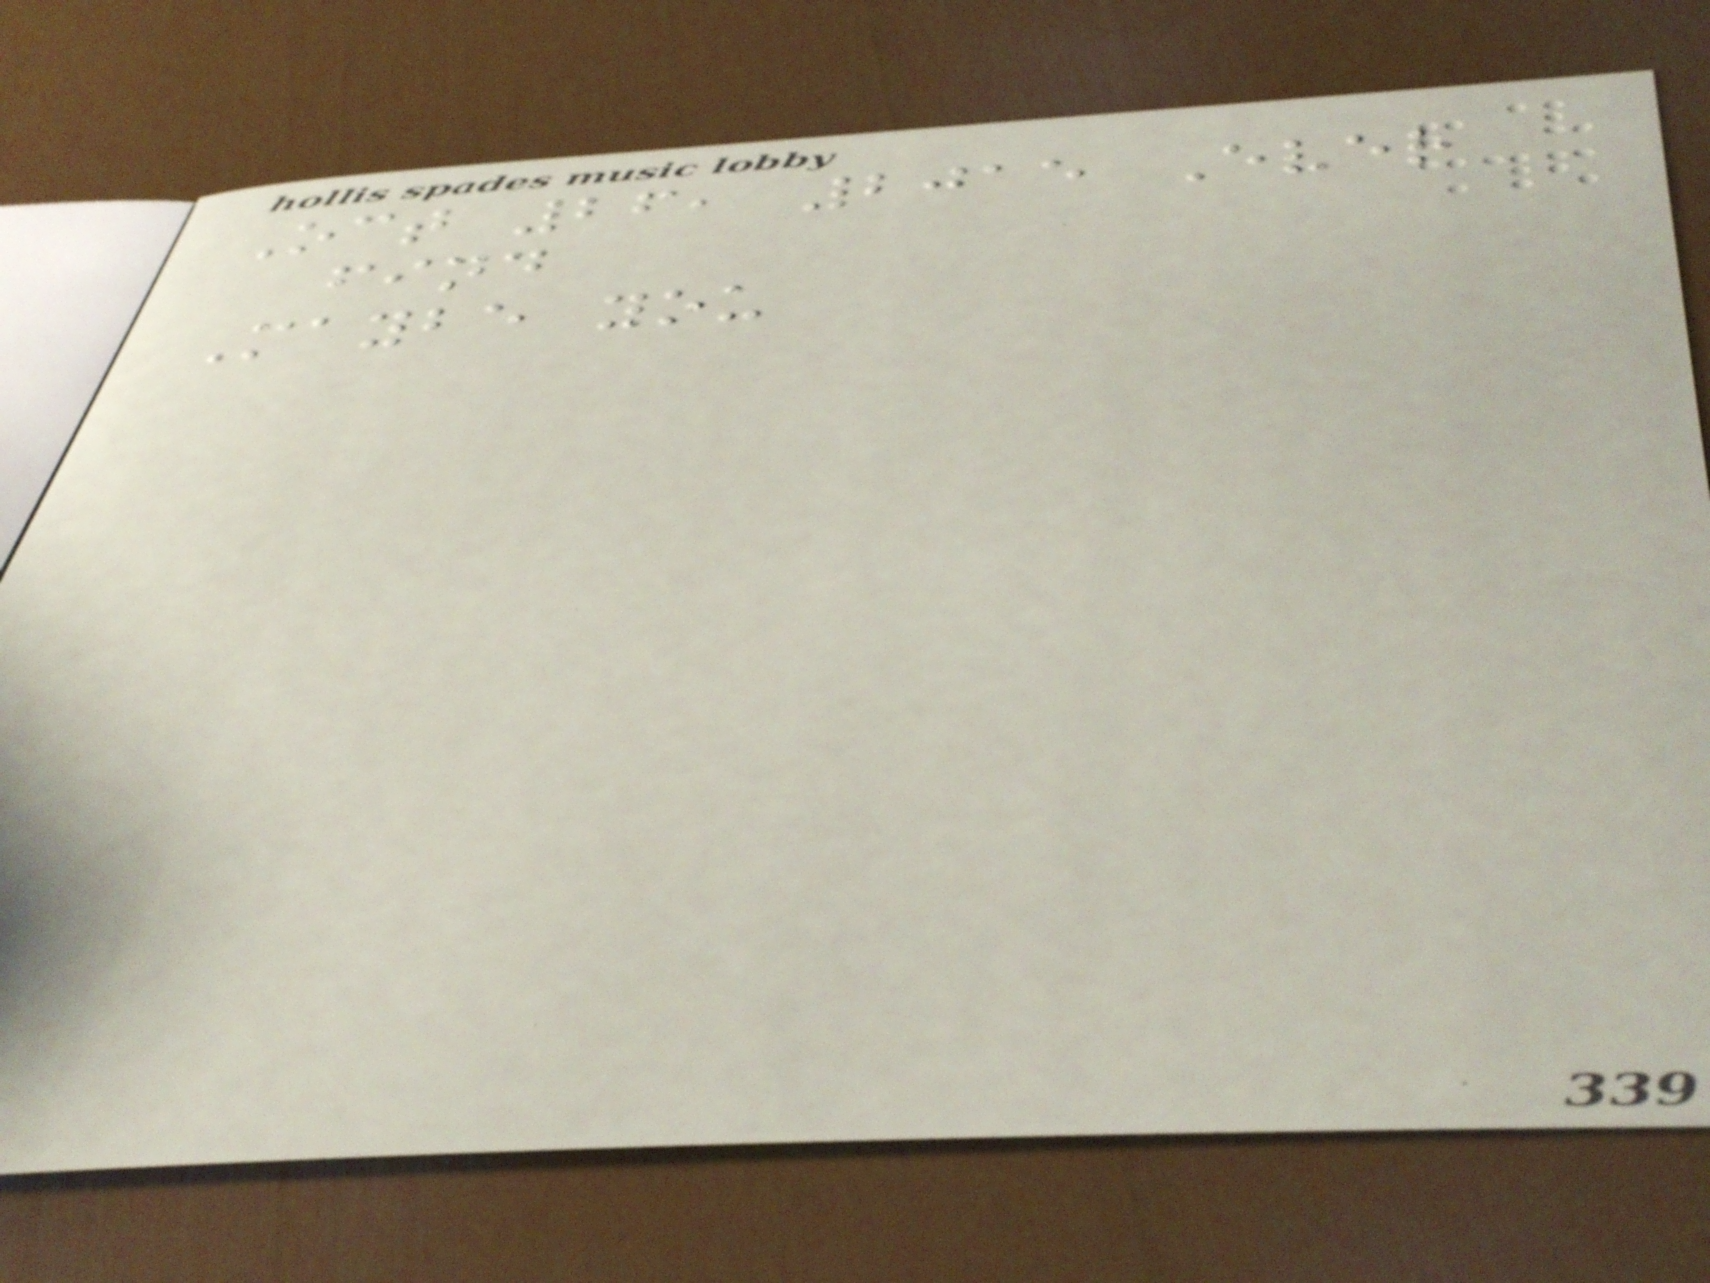Oct 26, 2015 Ever
find
Maybe you
